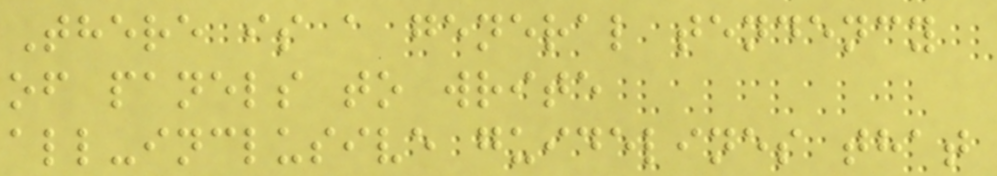There is a general tendency
of panels to write
all-inclusive guidelines that
